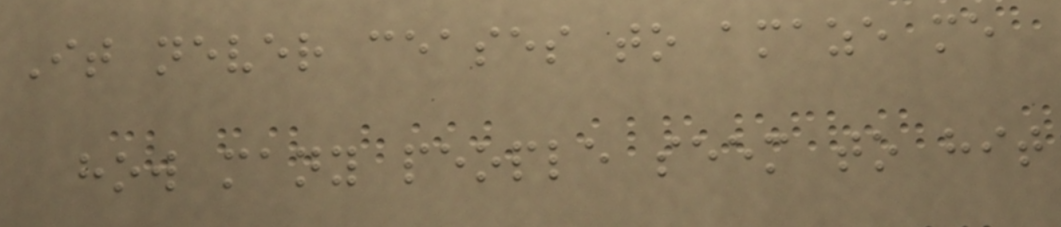It never ceases to amaze me
how many people seem to hit
